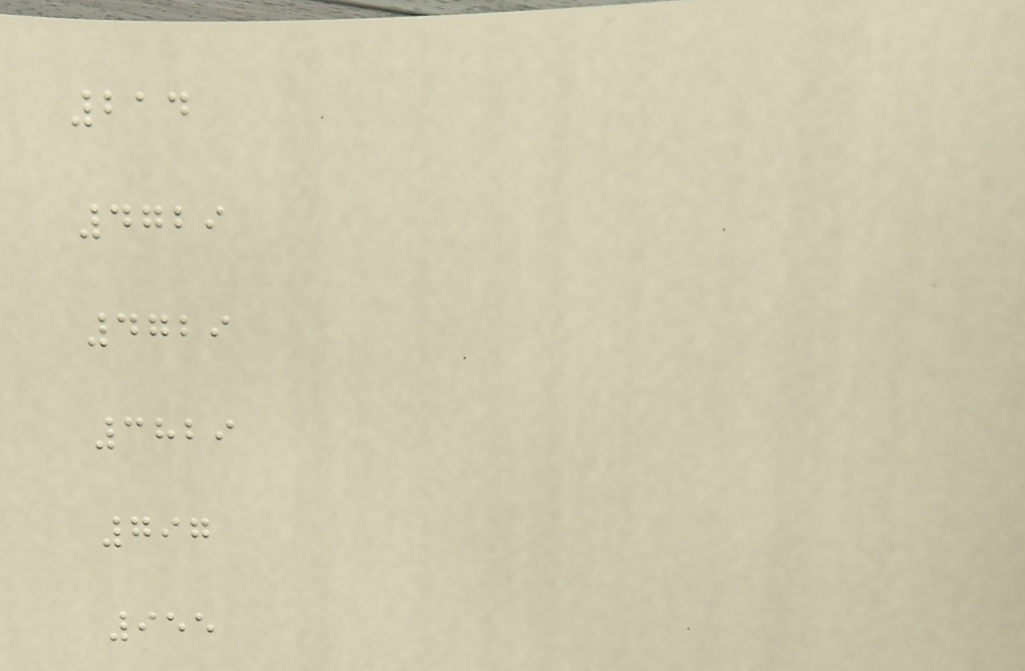214
4729
4729
3829
797
955
